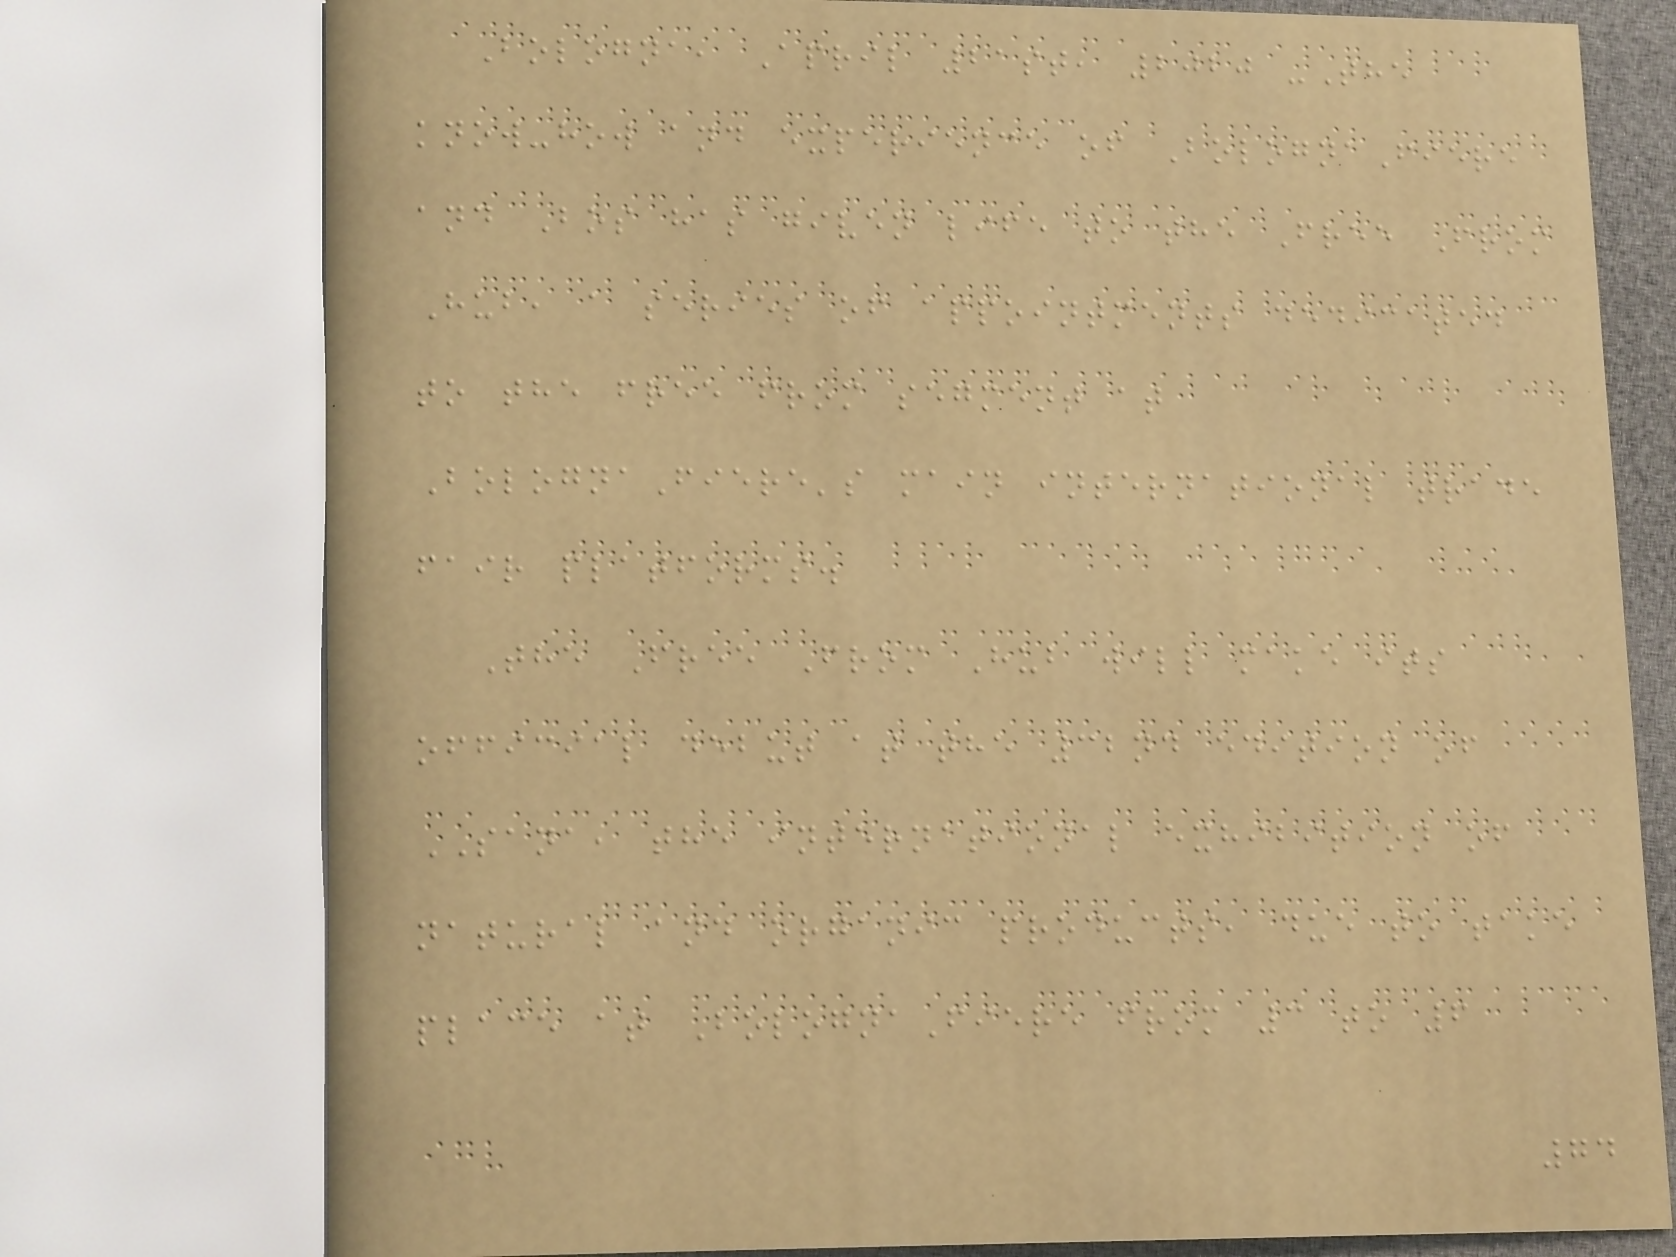Bologna, April 21st, 2020 -The
know-how and experience of BolognaFiere
and Bos has given life to the Free From
Hub, a series of appointments dedicated
to the free from segment at
BolognaFiere's main international trade
fair platforms.
The Free From Hub will make its
official debut at the 32nd edition of
SANA, the international exhibition of
natural and organic products, due to take
place at BolognaFiere from 3 to 6
74
